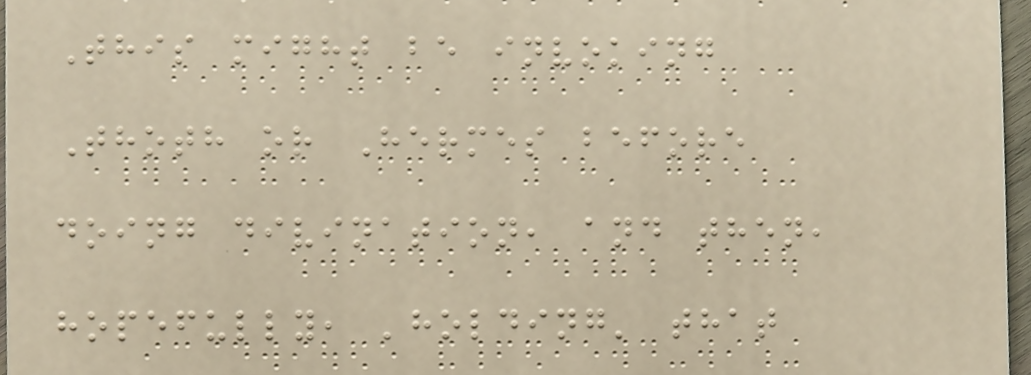This might be invoking
Thoth or Hermes before
doing divination, and then,
hopefully, 'holding' that
